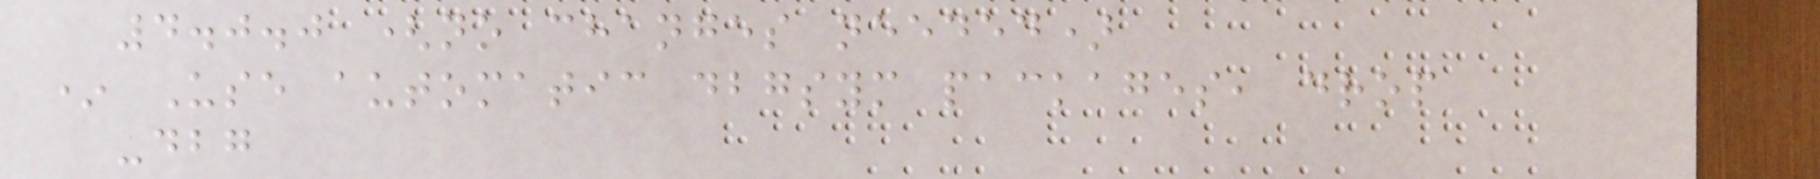4.0.0 (no changes needed)
* Use automatic dbgsym packages, drop
-dbg
